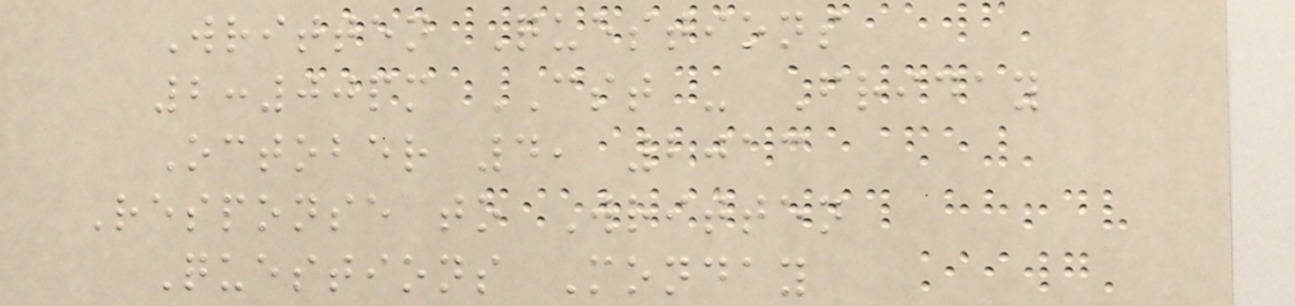Written Questions
2:00pm CST - Friday
October 4, 2013
Response to Written
Questions Monday
